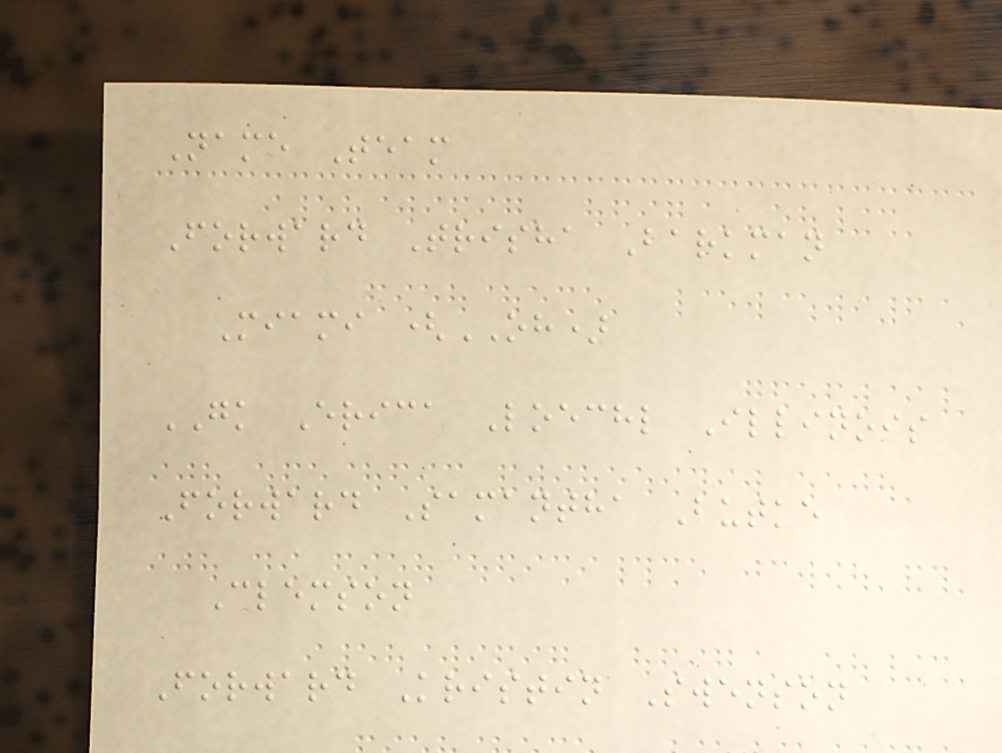Name Team
Forward Trisha Barkman
Miami (OH)
GK Erica Loechl Illinois
Forward Samantha Butke
Clemson
Forward Kristin Swenson
